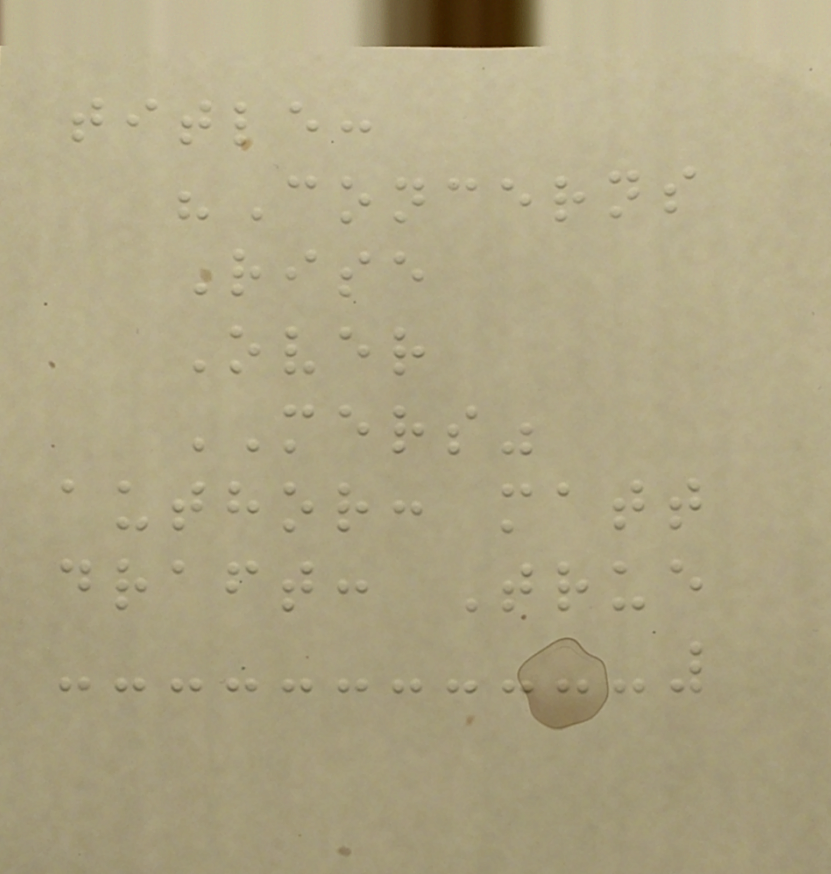title:
"Concerns
Rise
Over
MERS"
author: matt
draft: True
